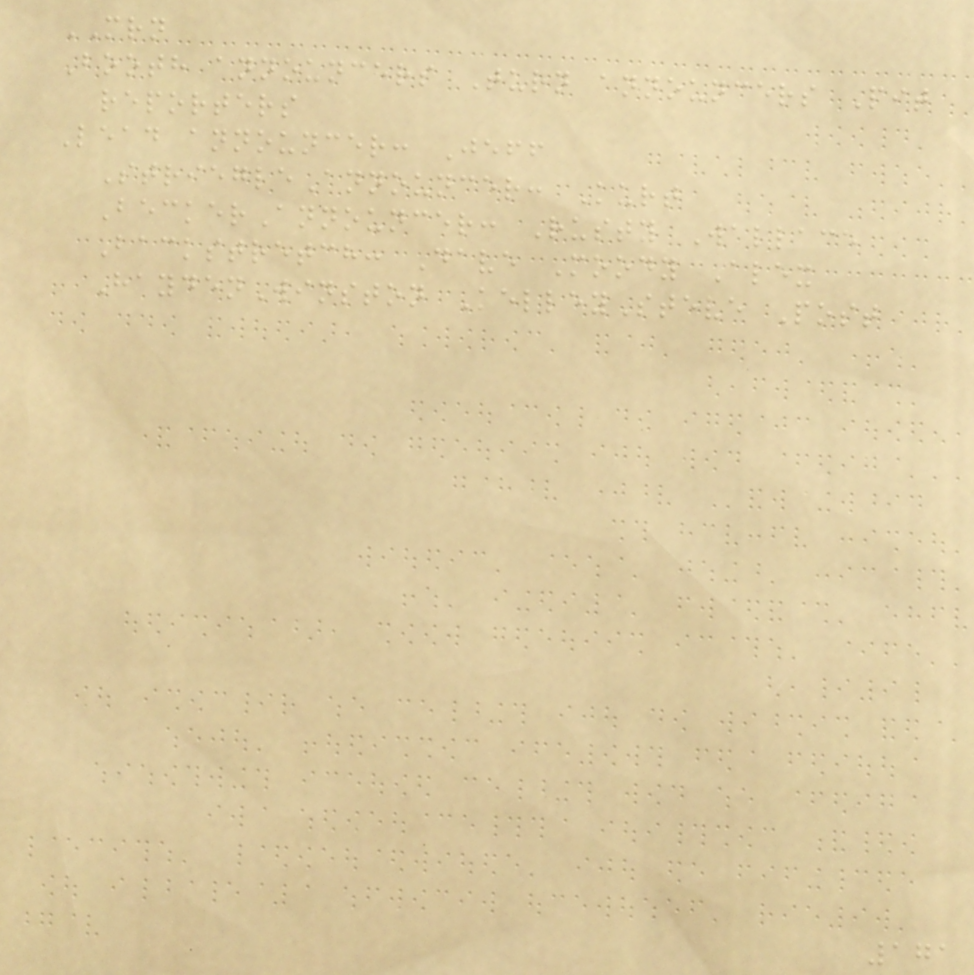MRN
Booth announcers Turn announcers Pit
reporters
Lead announcer: Jeff
StriegleAnnouncer: Kurt
BeckerAnnouncer: Rusty Wallace
Backstretch: Dave Moody Alex
HaydenWinston KelleySteve Post
171
